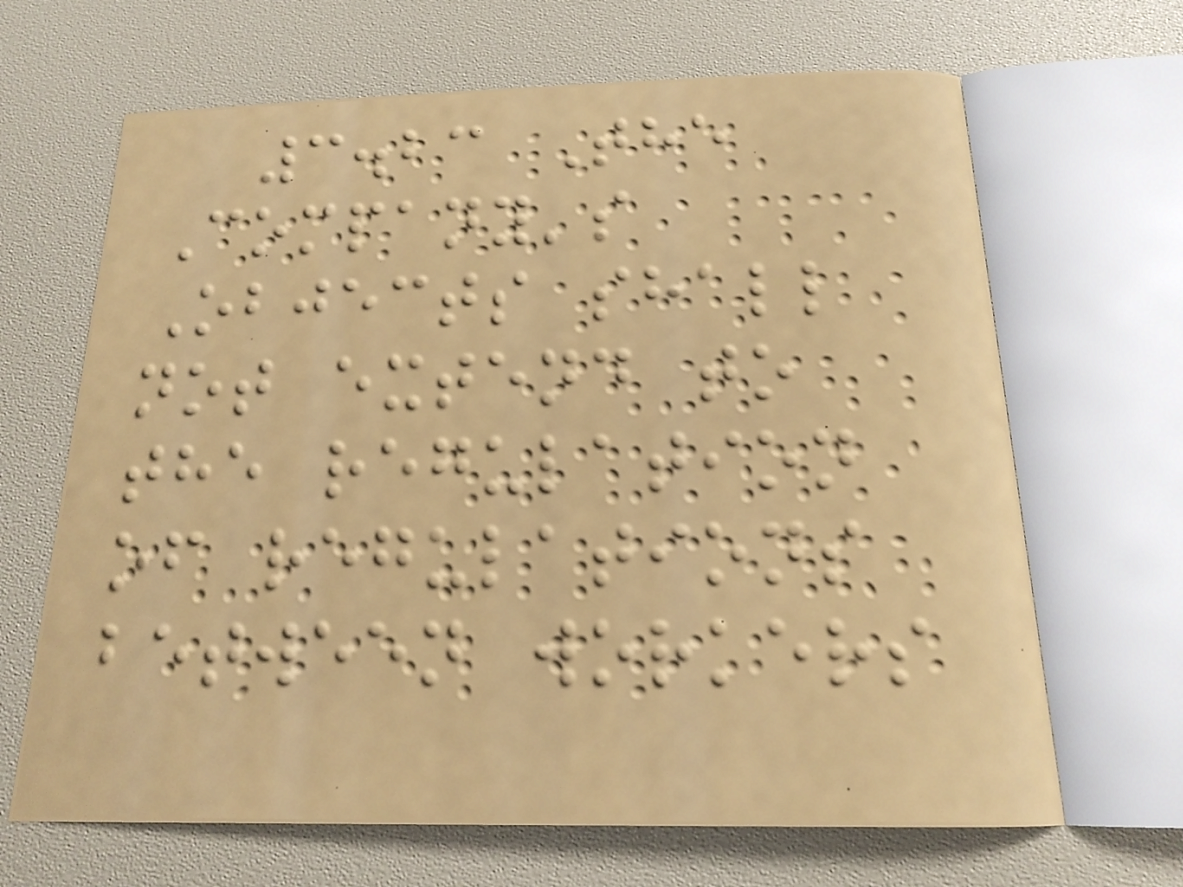3.23 The
Company's
Objects shall
not extend to
the regulation
of regulations
between workers
